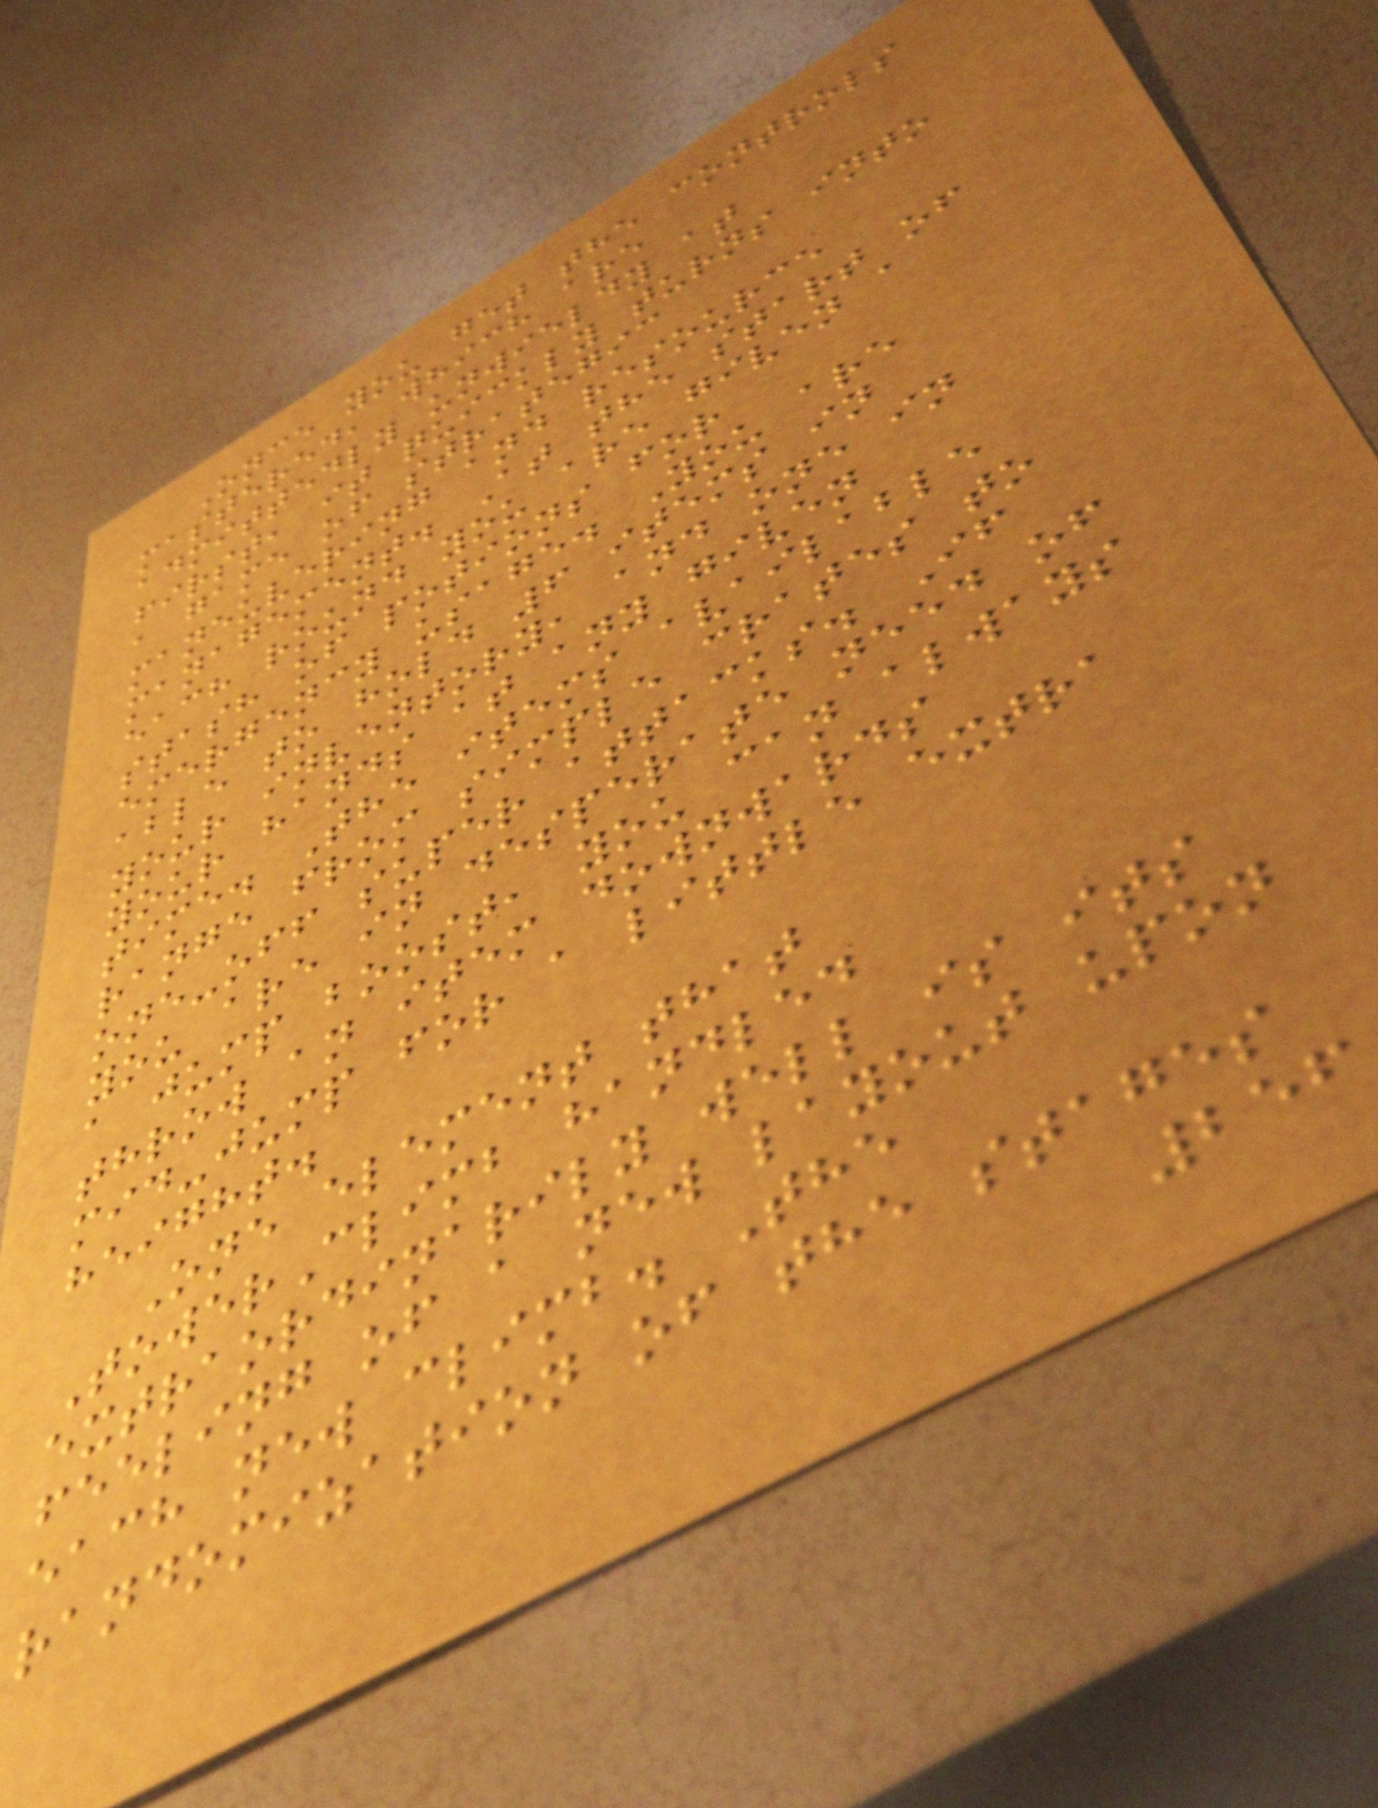Once you get the controls
mastered, which are
admittedly unwieldy at
first, it quickly turns into
a game of strategic
maneuvering and resource
management. At the start of
each round you are given a
stash of potions for
emergency usage. You are
able to hold 6 items in
your inventory, and one in
your hands at any given
time. The items available
range from simple crates to
one-off super attacks. If
you are in desperate need of
a jump boost, you can always
throw an item downwards
mid-jump for a little extra
height.
One element that
TowerClimb handled
extraordinarily well is its
feeling of a new layout upon
each new climb. The
randomization of the stages
256
